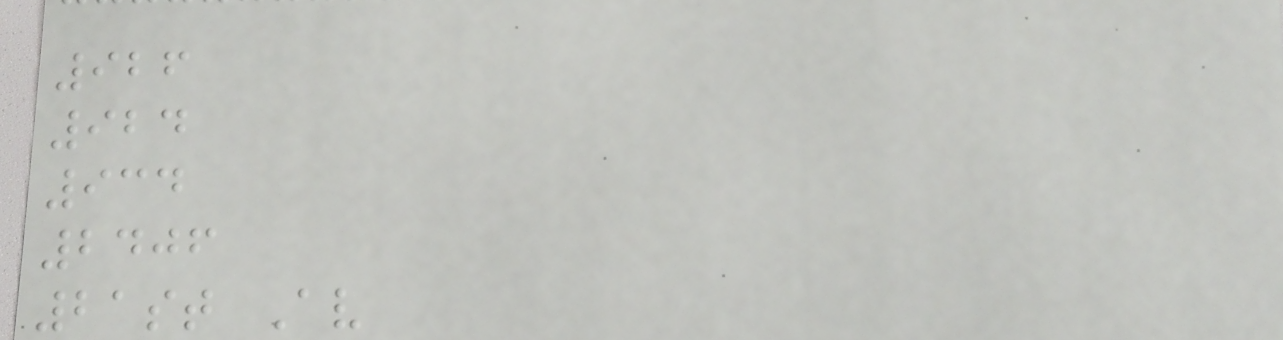926
924
934
2406
21st Av
